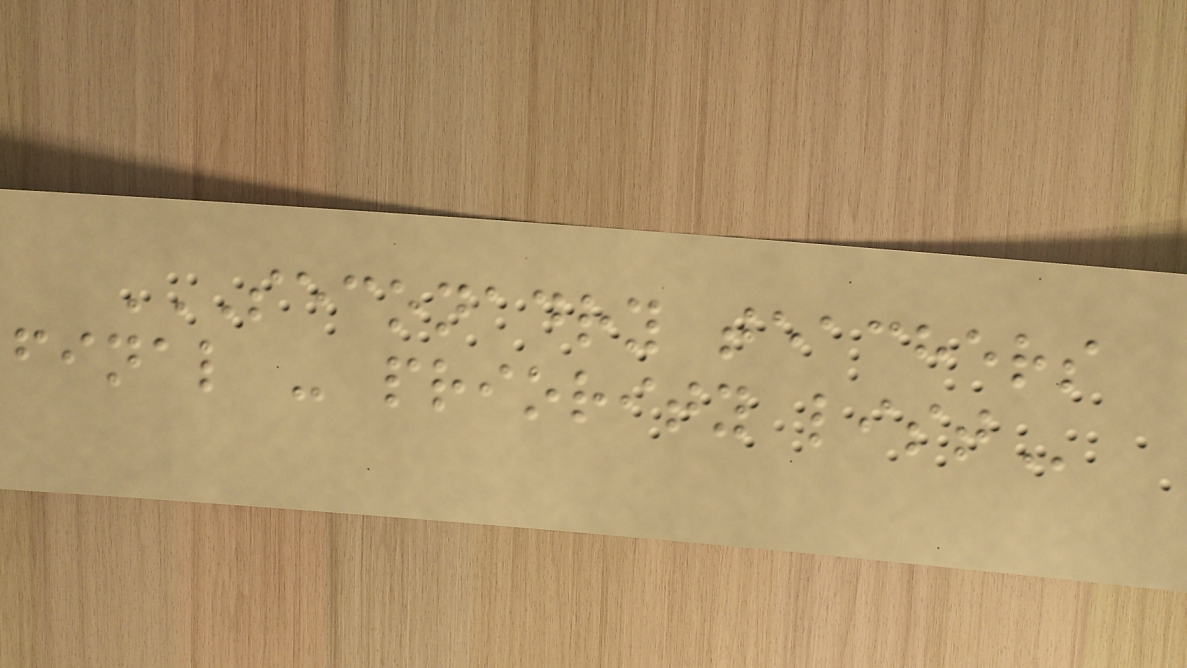SECONADRY TEACHERS
FINAL - PRIORITY LIST
